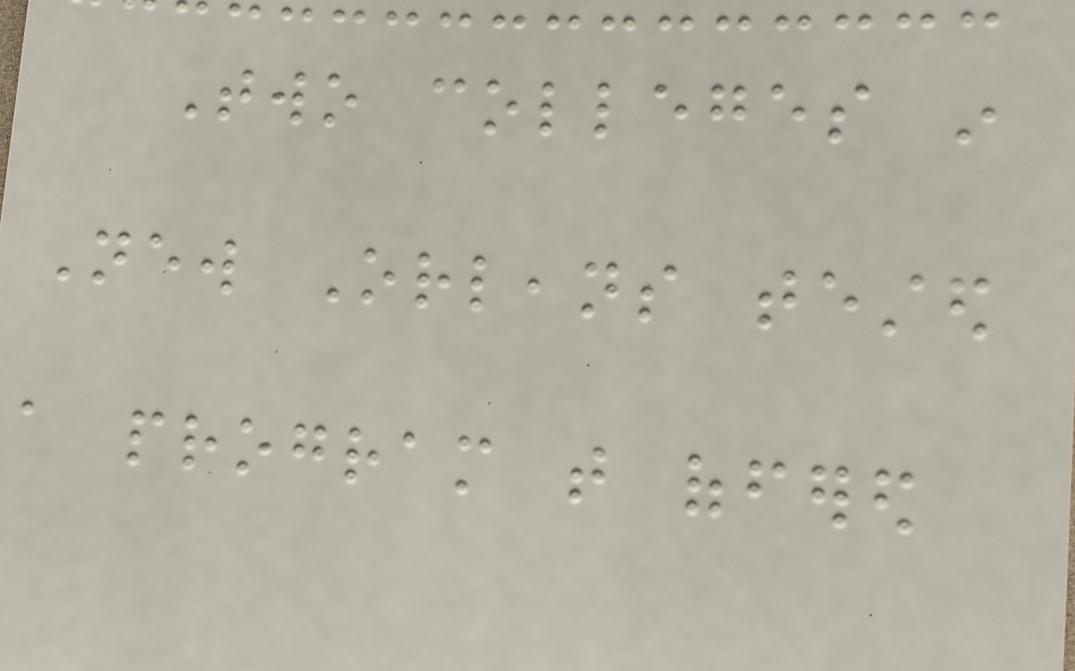Two colleges in
New Orleans tested
a program that offered
